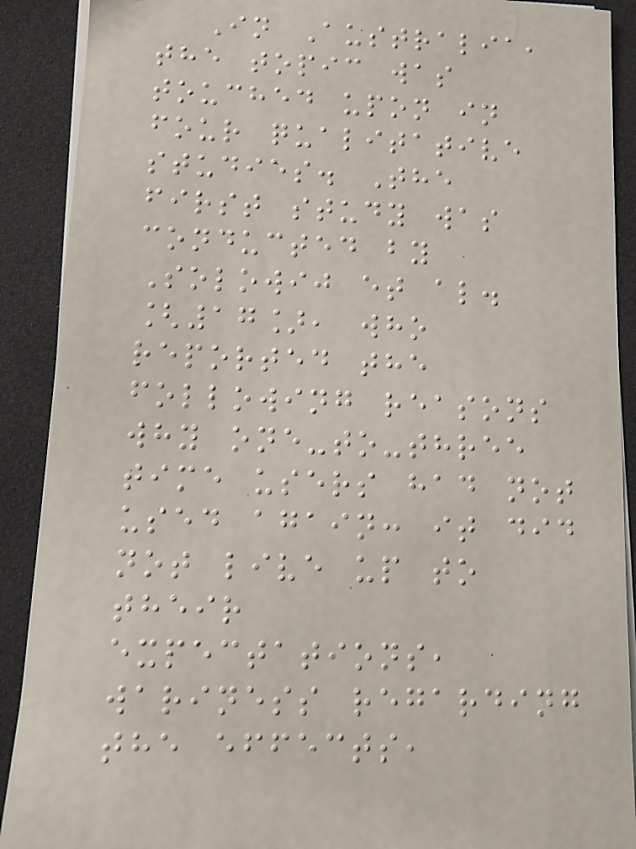In Australia,
the topic was
touched upon in
four qualitative
studies. The
first study was
conducted by
Solowij et al.
[17], who
reported the
following reasons
why one-to-three
time users had not
used again: it did
not live up to
their
expectations,
wariness regarding
the effects,
